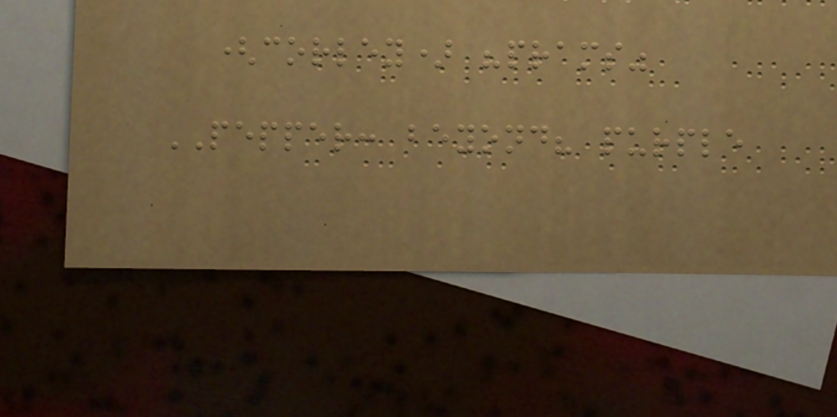(corley) "prams"
PEPPER: beyond? purple
